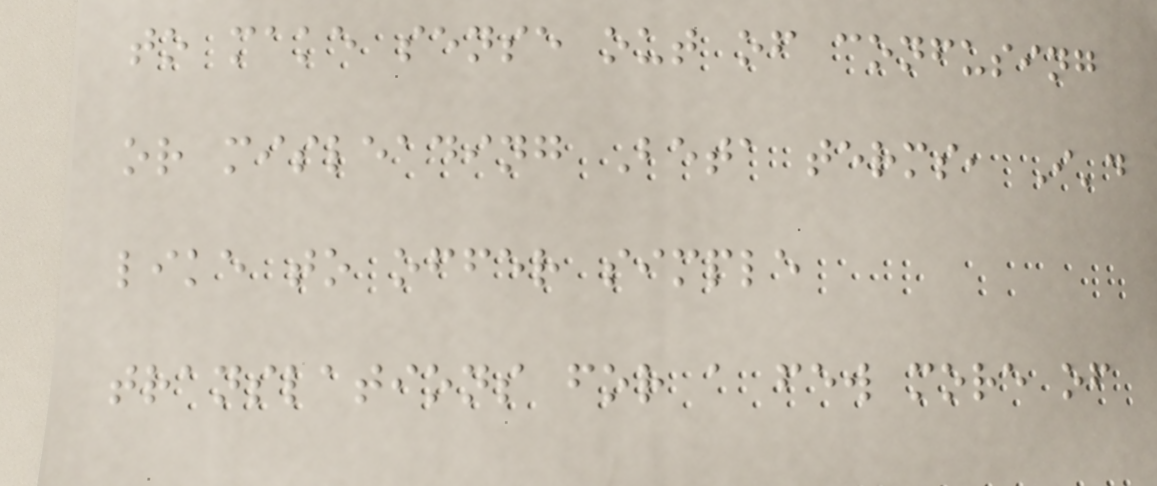to make sense out of confusing
or misleading Beta terms, I'd
like to offer simple
translations for a few more of
